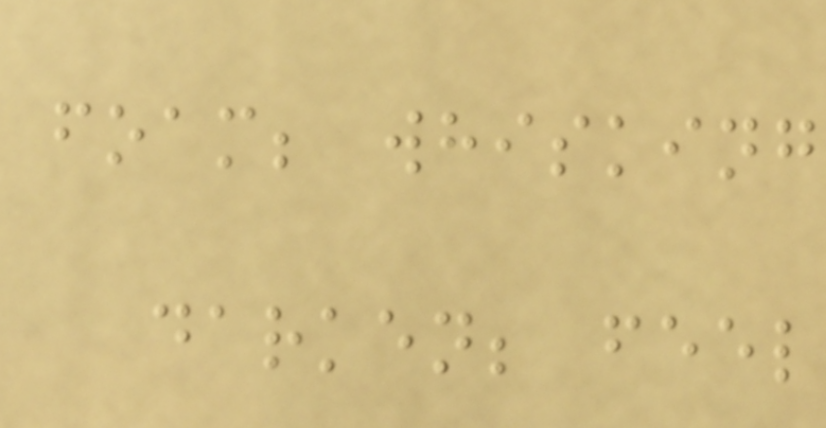foam; whisking
darken; feel
